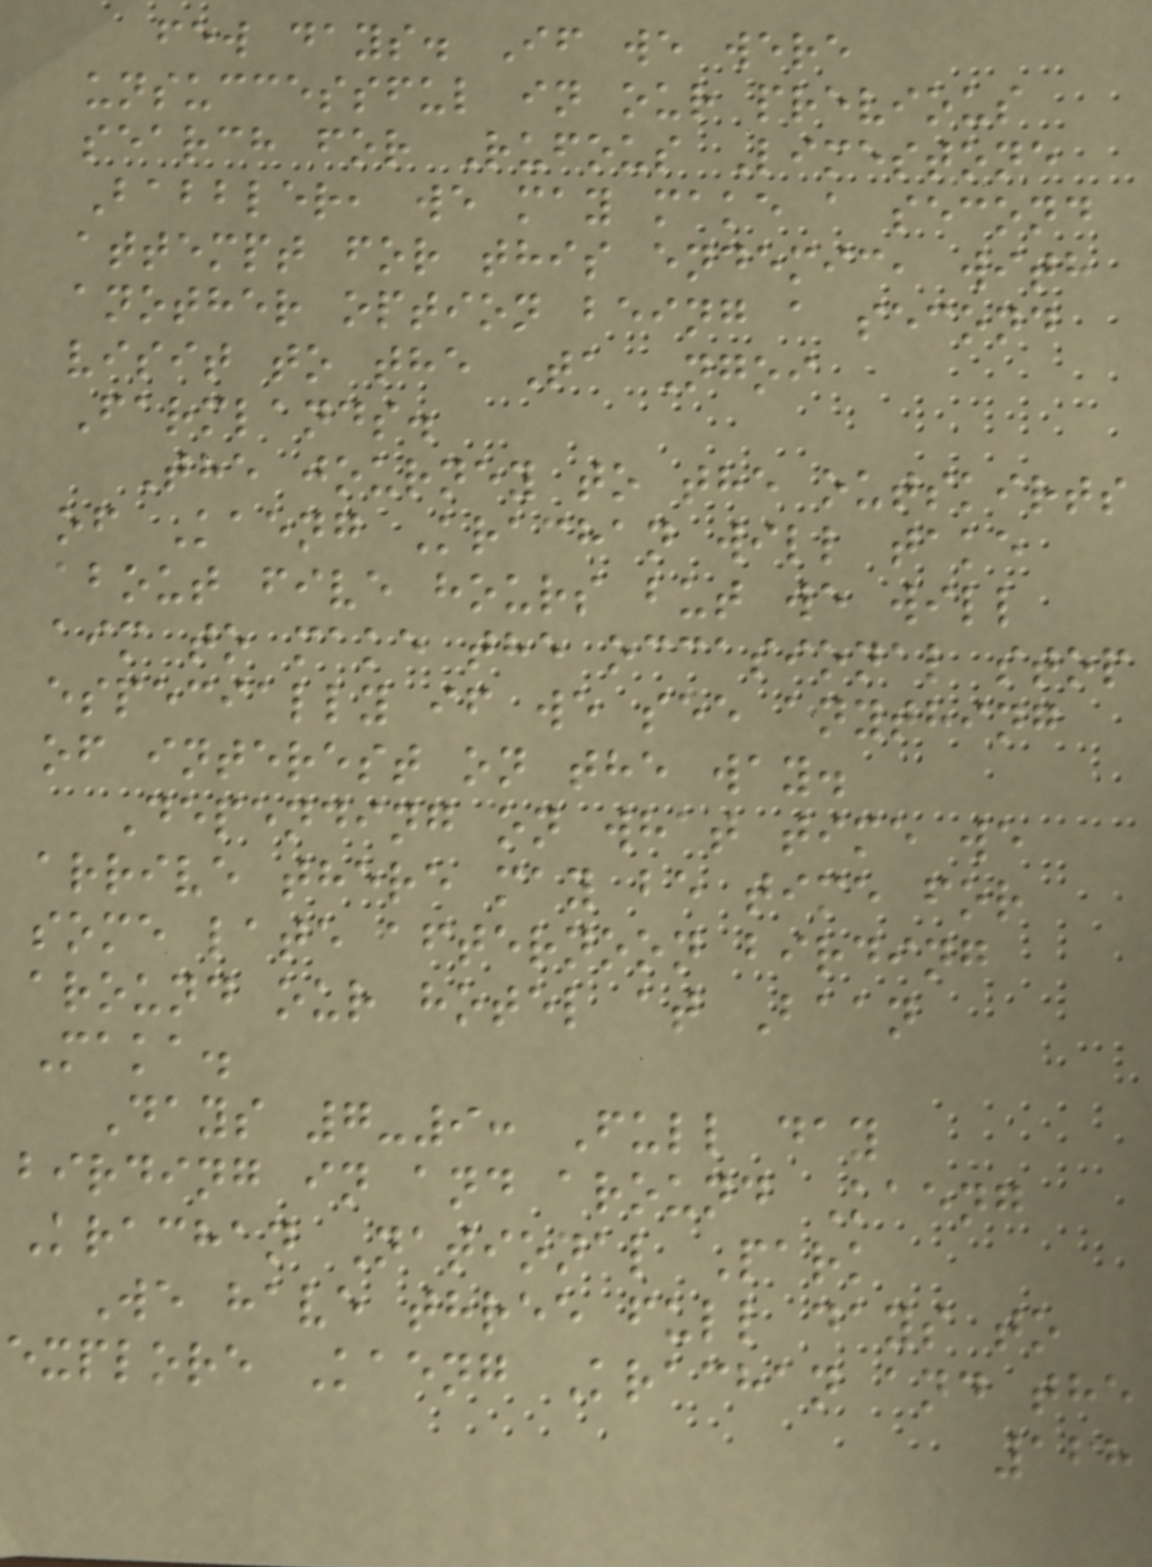few days. If we were
unsuccessful in our previous
search for Rufous Limestone
Babbler, we may make a second
attempt for this endemic, with
another option being a second
visit to the Ta Ngoi
Farmlands.
The journey to the outskirts
of Kaeng Krachan will take
about five hours but we will
aim to make the occasional stop
especially if we see anything
of interest on the way.
Depending on what time we
arrive there may be time for
some late afternoon birding
around our hotel at Baan
Maka.
Days 7-9: Full day
birding in and around Kaeng
Krachan National Park
We have three full days to
explore Kaeng Krachan and the
128
